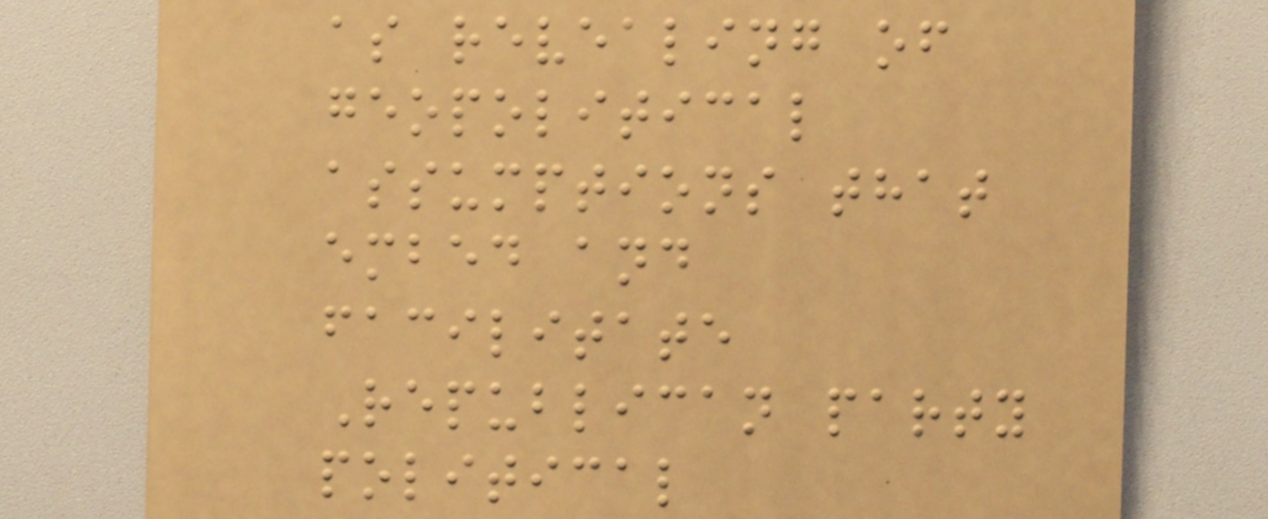as revealing of
geopolitical
assumptions that
embed and
facilitate
Republican party
political
